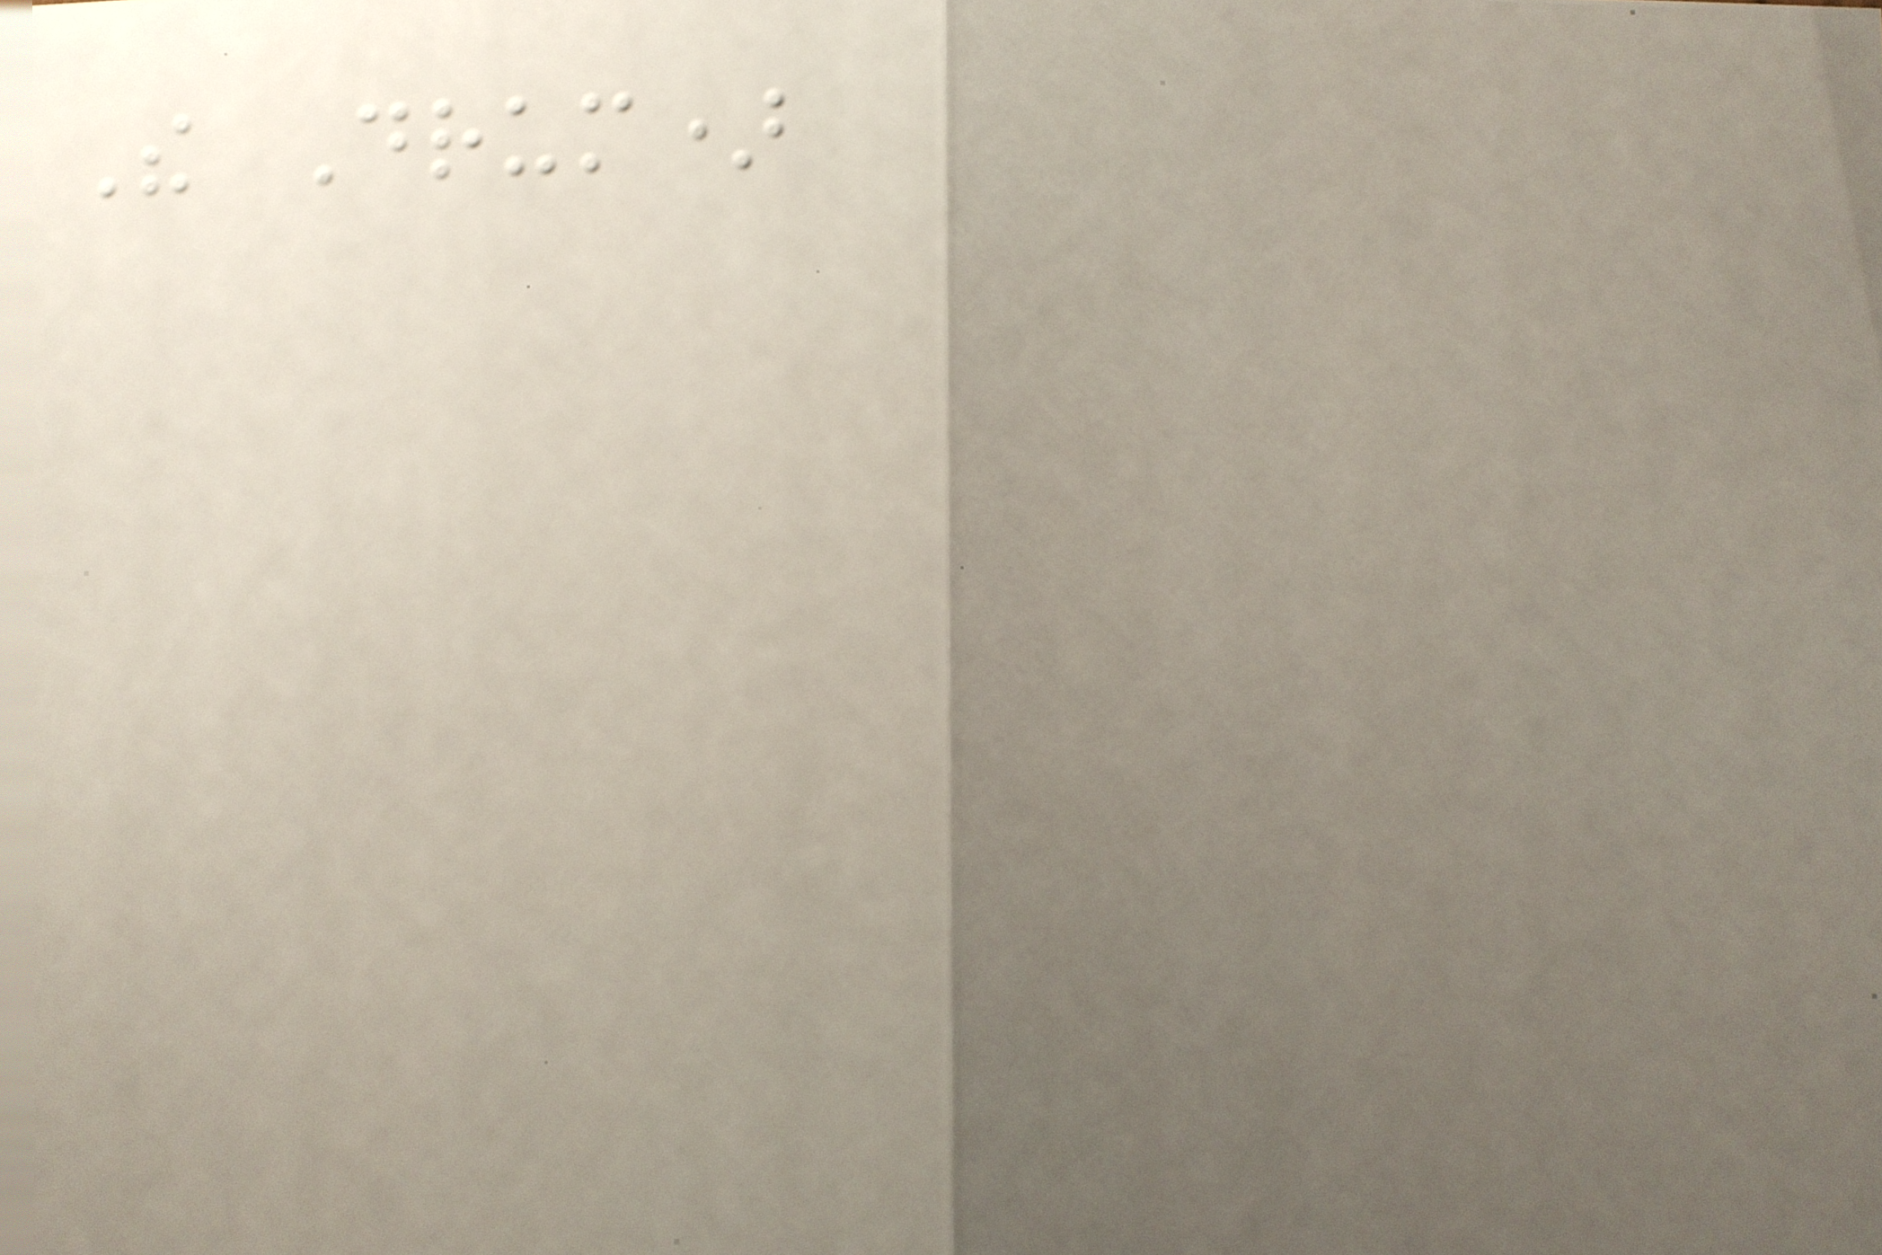The Drum)
